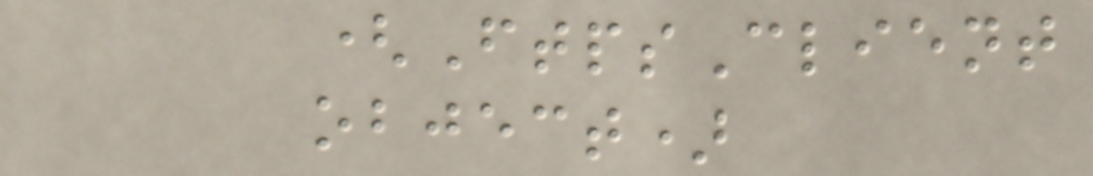(FtpsClient
object)
